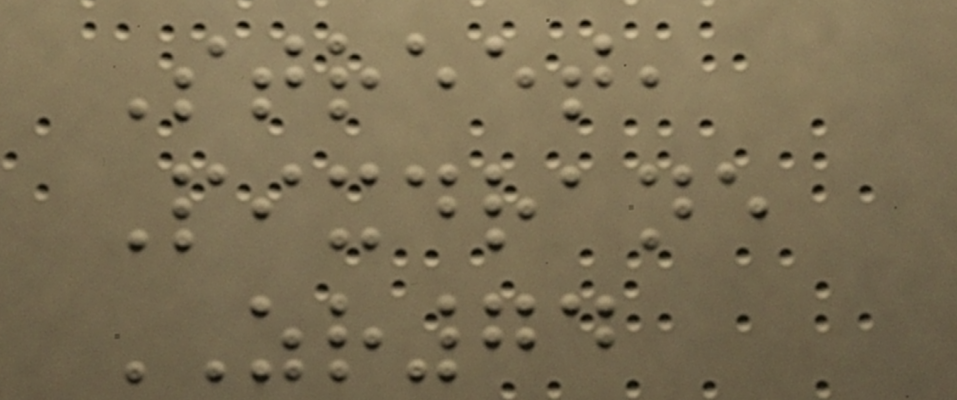Street,
Pixdrane
ZR74
